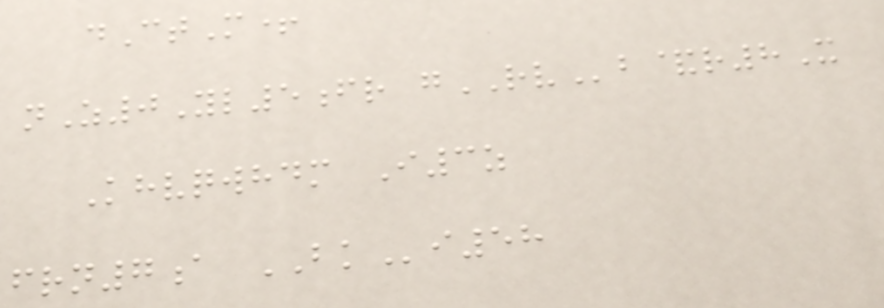dCtM+
nZ0Yl5fr gRVb&r8X
Khvqwhdm I3z
frn7a BKi58
